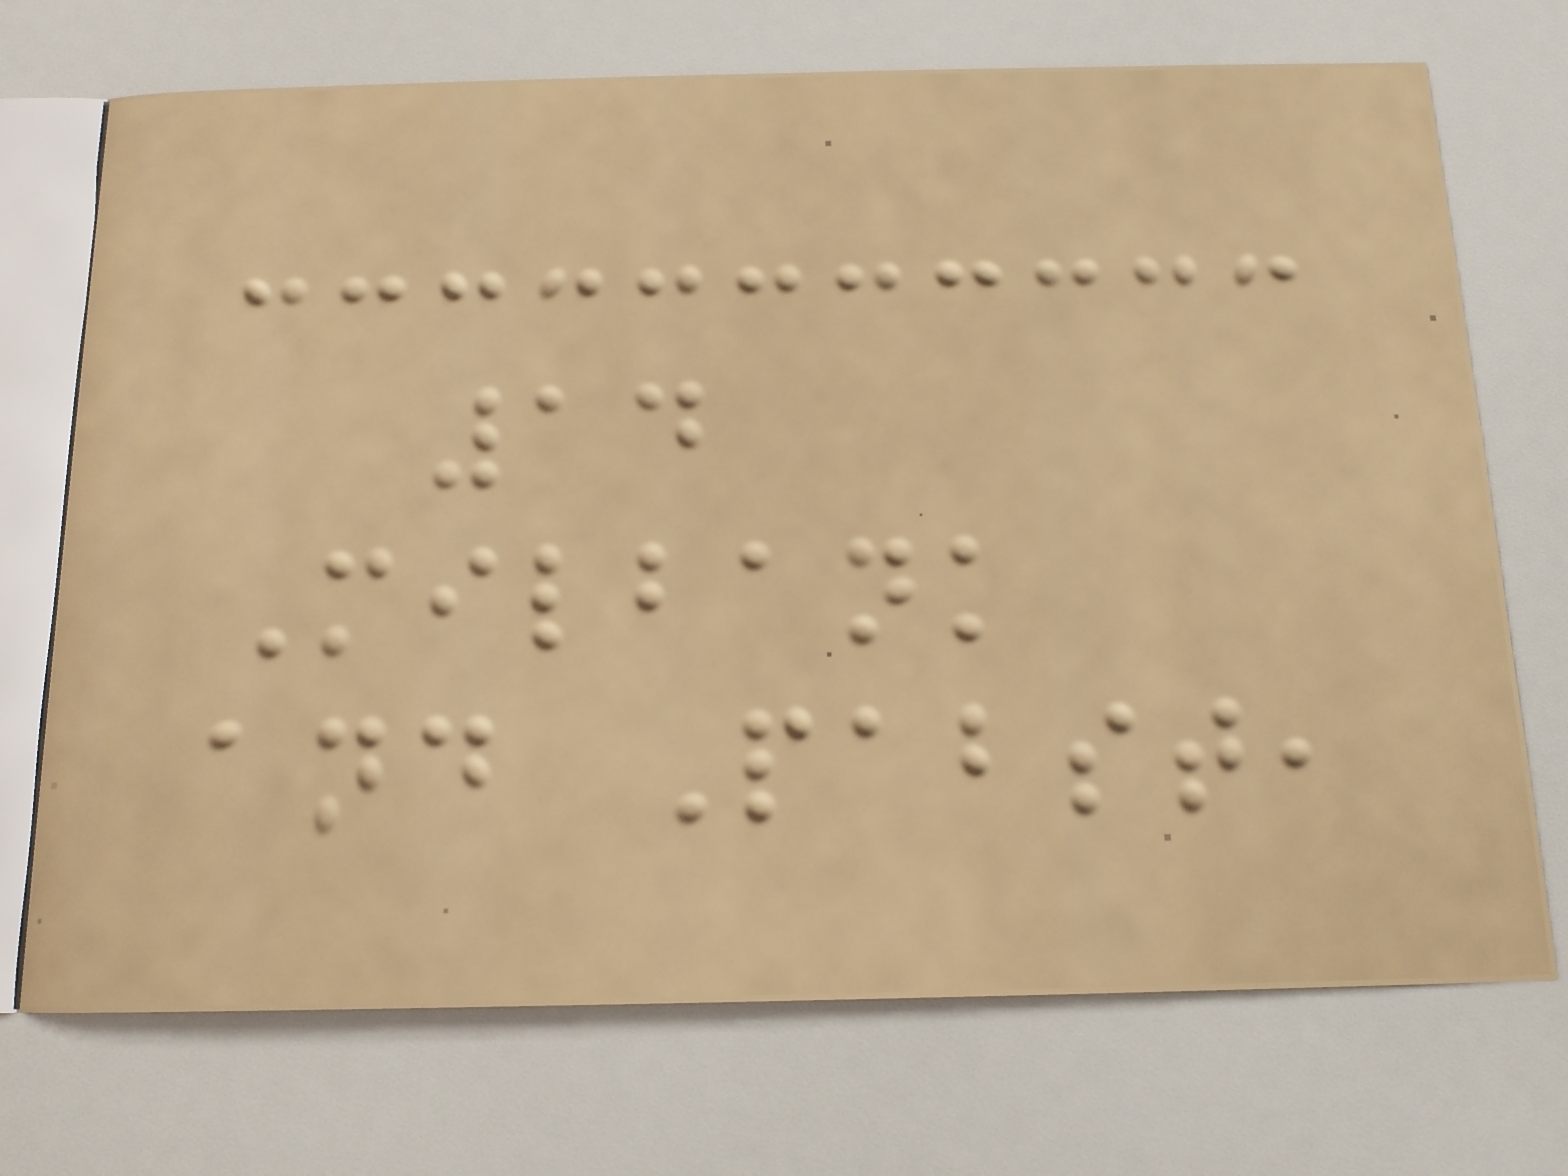14
Milbank
and Pabst,
